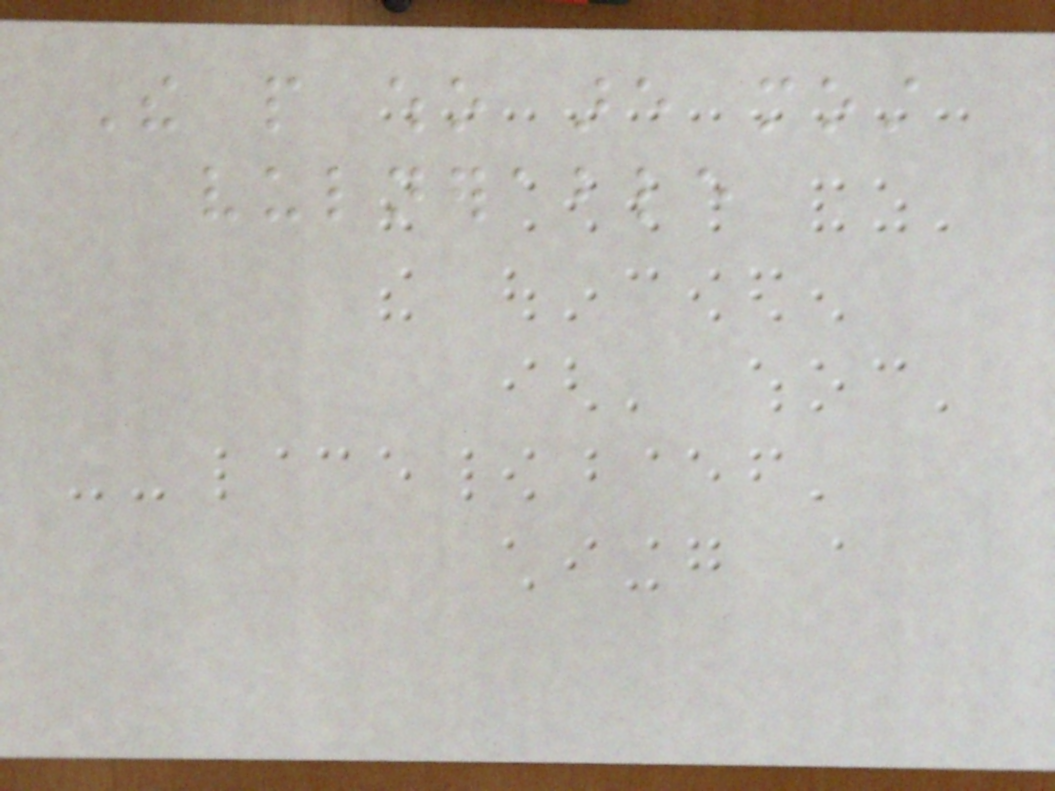The people who are most
vulnerable
